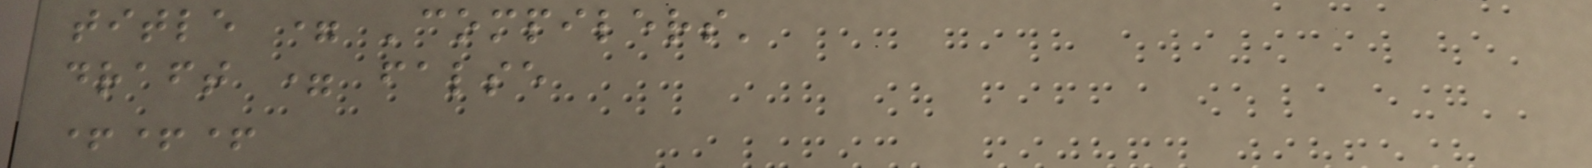title = 'compilers'
draft = false
+++
